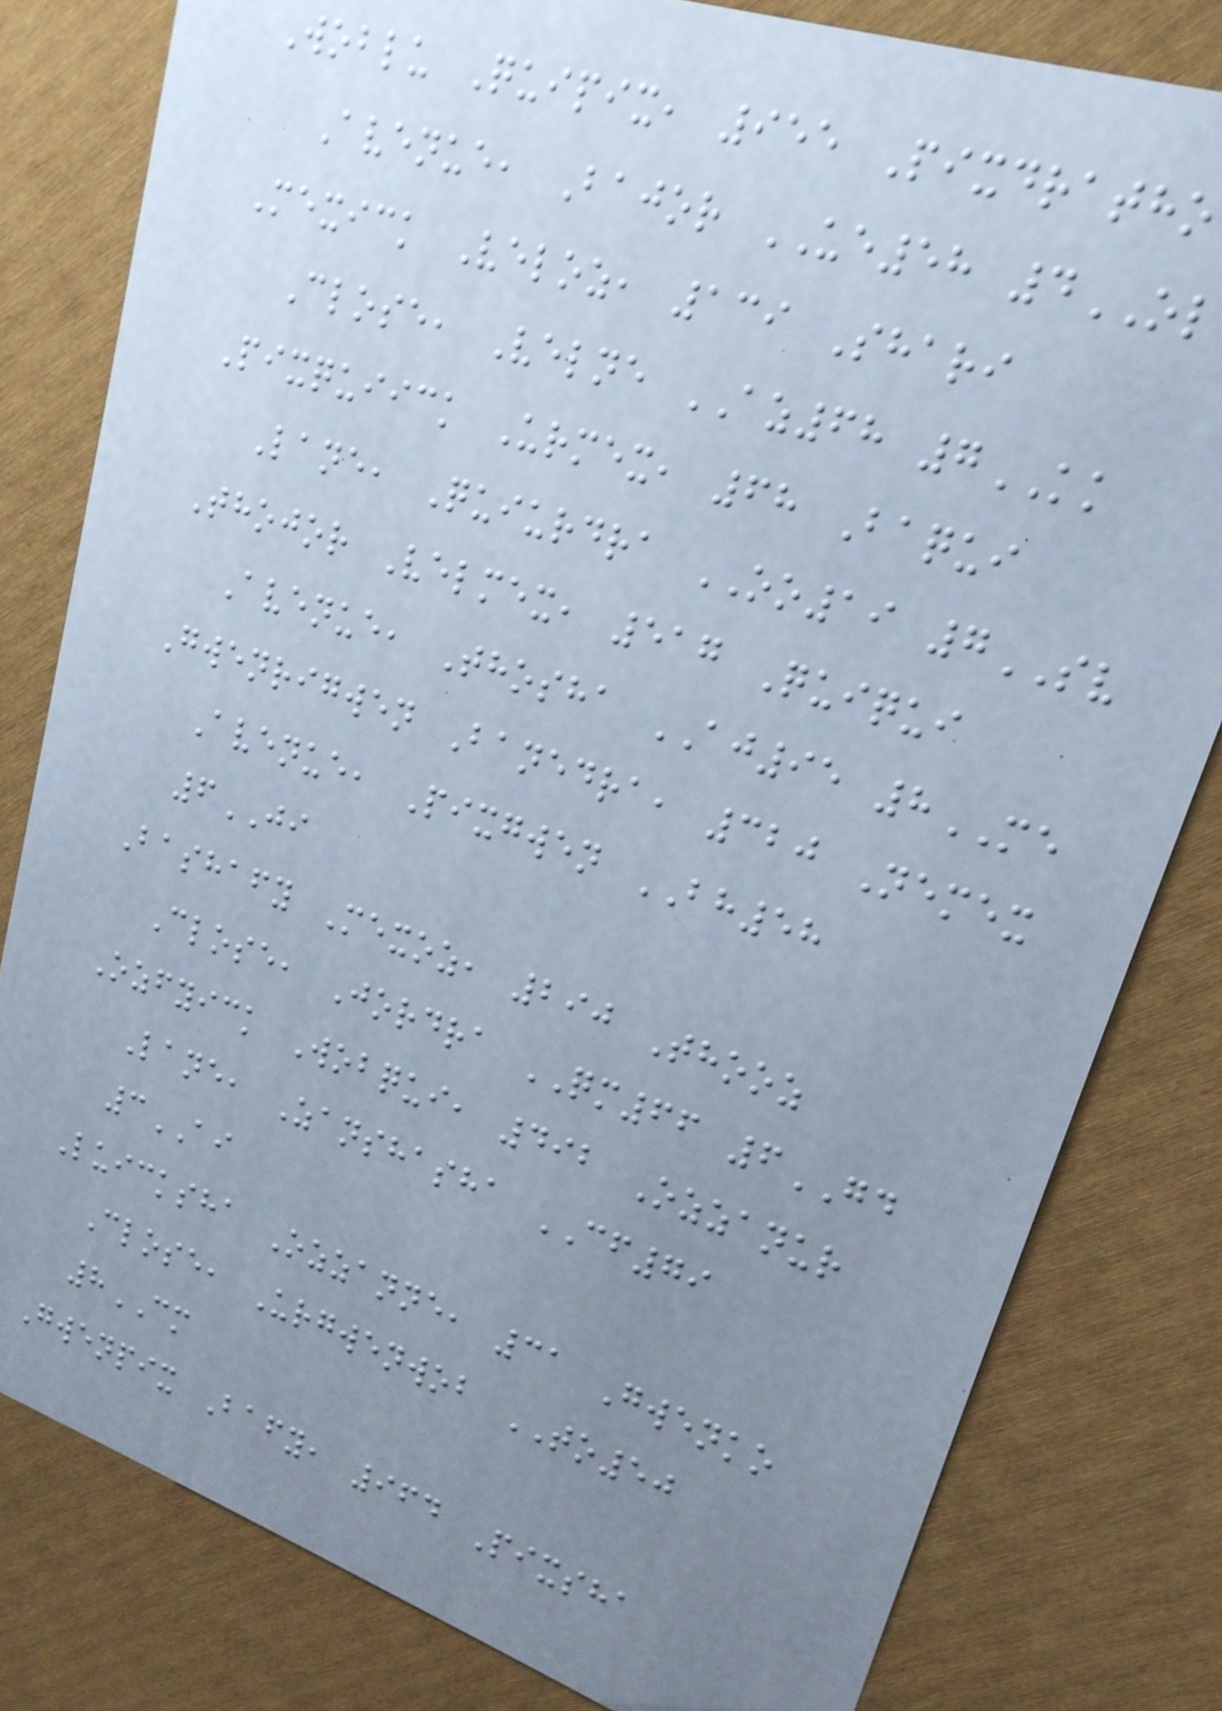Woblu Quipix, 955 Pixdratho
Avenue, Bajor UE58 4OL
Mexick Veloz, 139 Shari
Close, Velne AZ68 7KK
Pixquiick Urmex, 68 Baqui
Lane, Quiurdra OO19 7SV
Thojor Velmex, 517 Quiqui
Avenue, Thosha AJ95 8ME
Gwenrigwen Banedra, 320 Nemex
Avenue, Pixgwen BH58
6JI
Bashafy Mexoz, 290 Thooz
Close, Jordra QM66 6GD
Ozfyick Wobqui, 492 Ozzanur
Lane, Zanshasha CF79
3AI
Luicksha Ozzanne, 31 Gwenko
Close, Urgwenwob TO50
8CM
Gwenpix Bafy, 964 Pixsha
